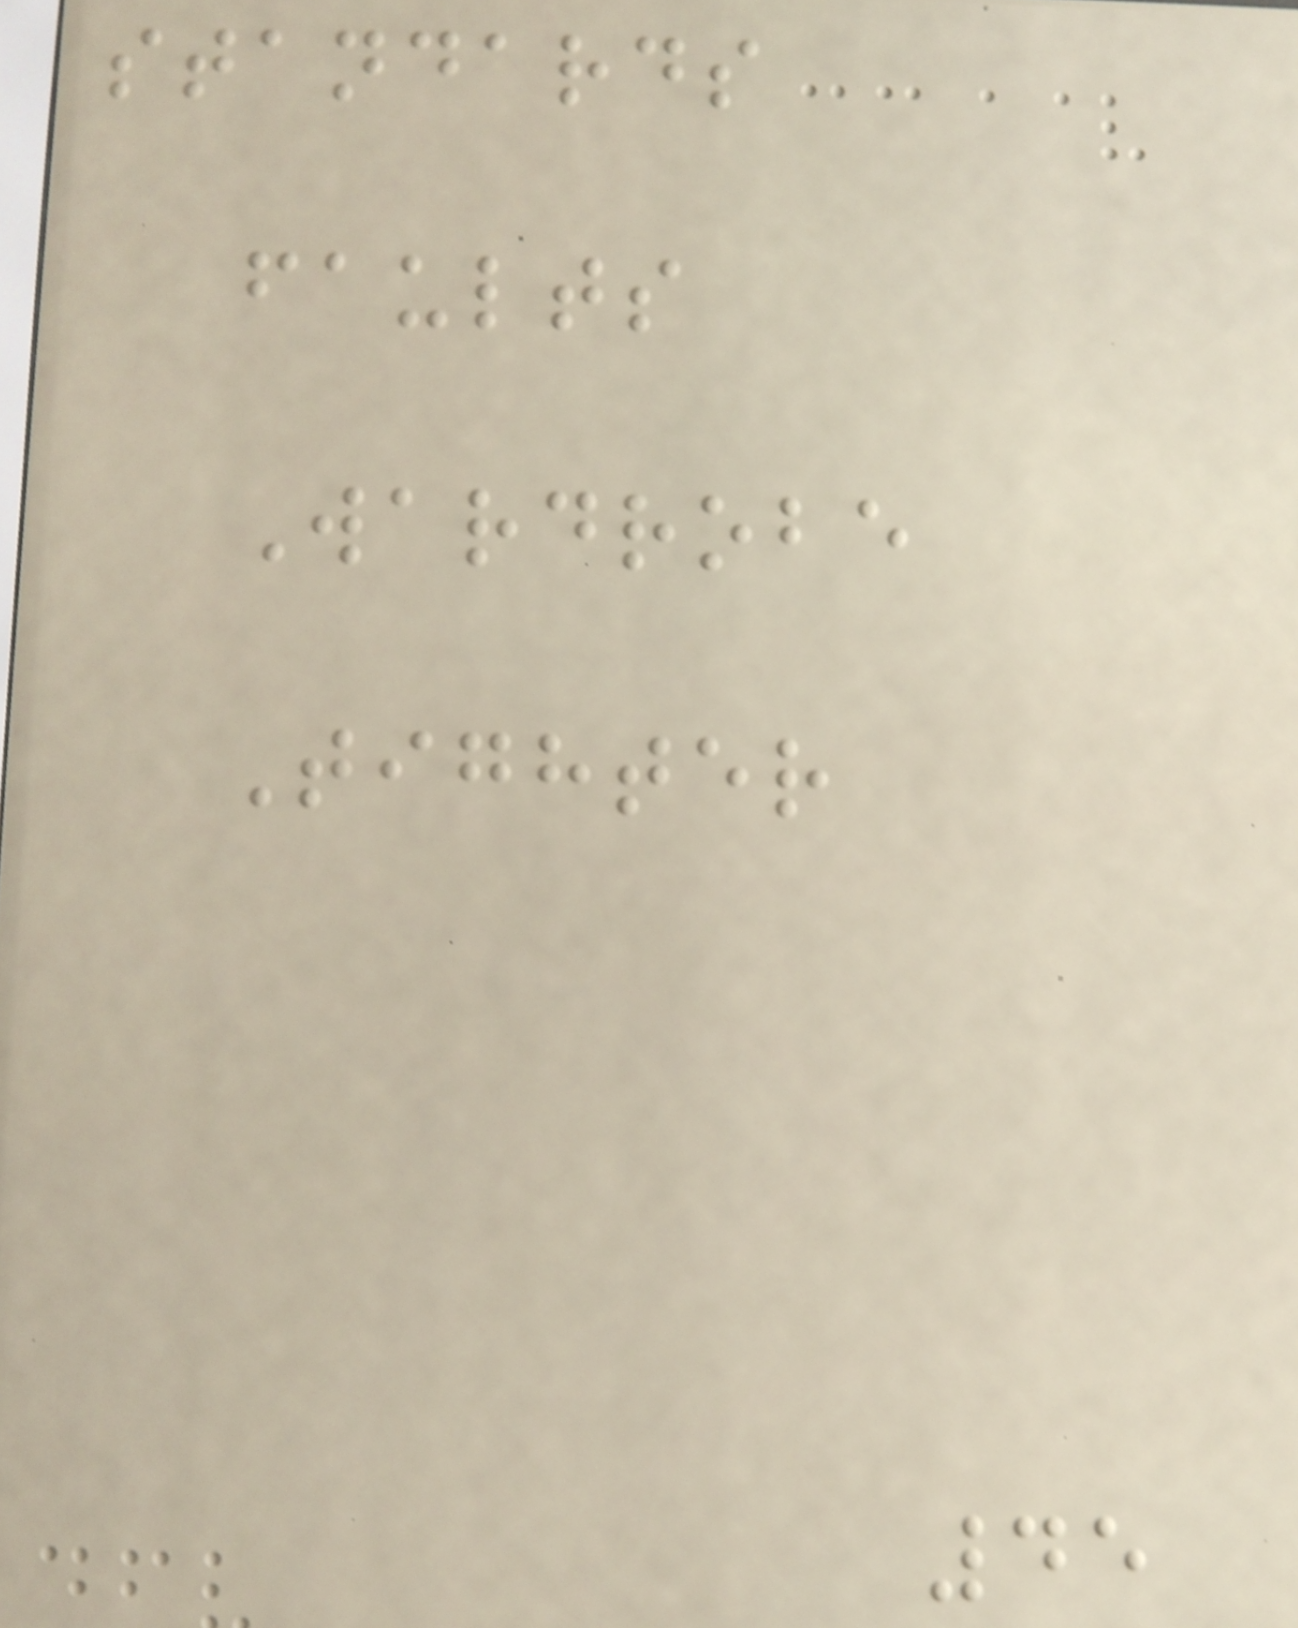standards
faults
Wardrobe
Tighter
45
